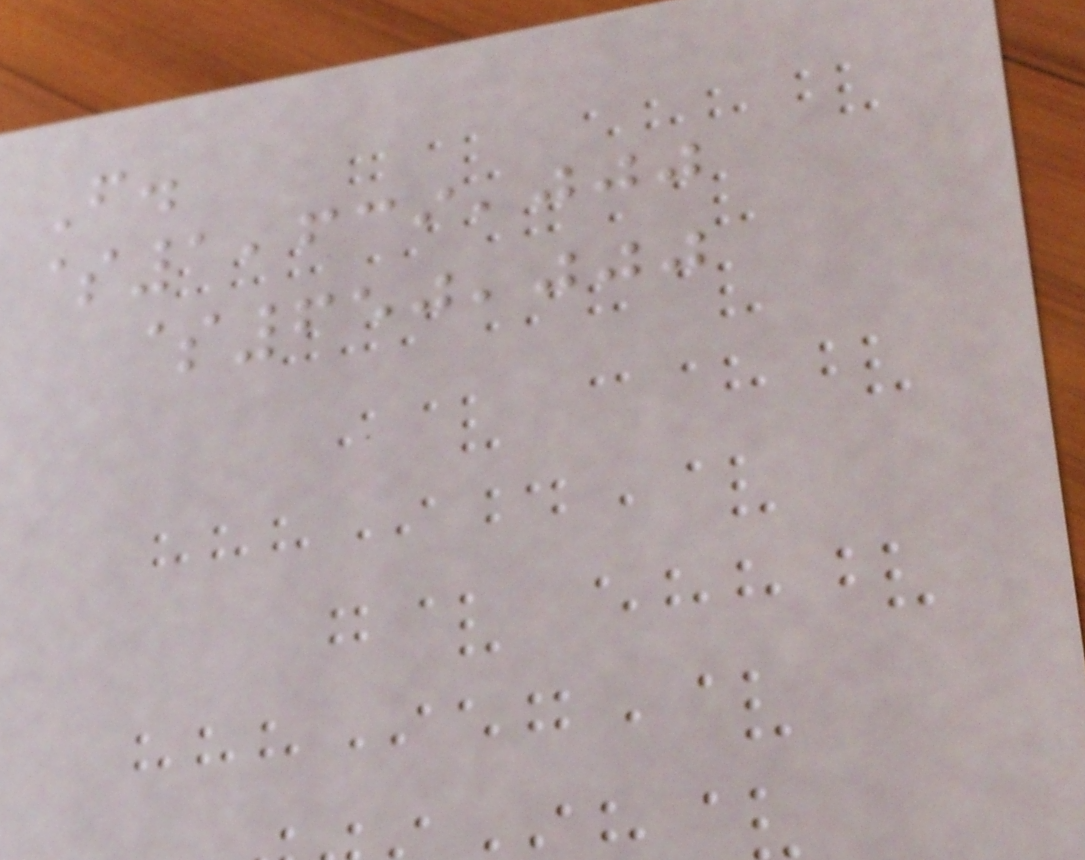F.
$1,639,000
$650,000
